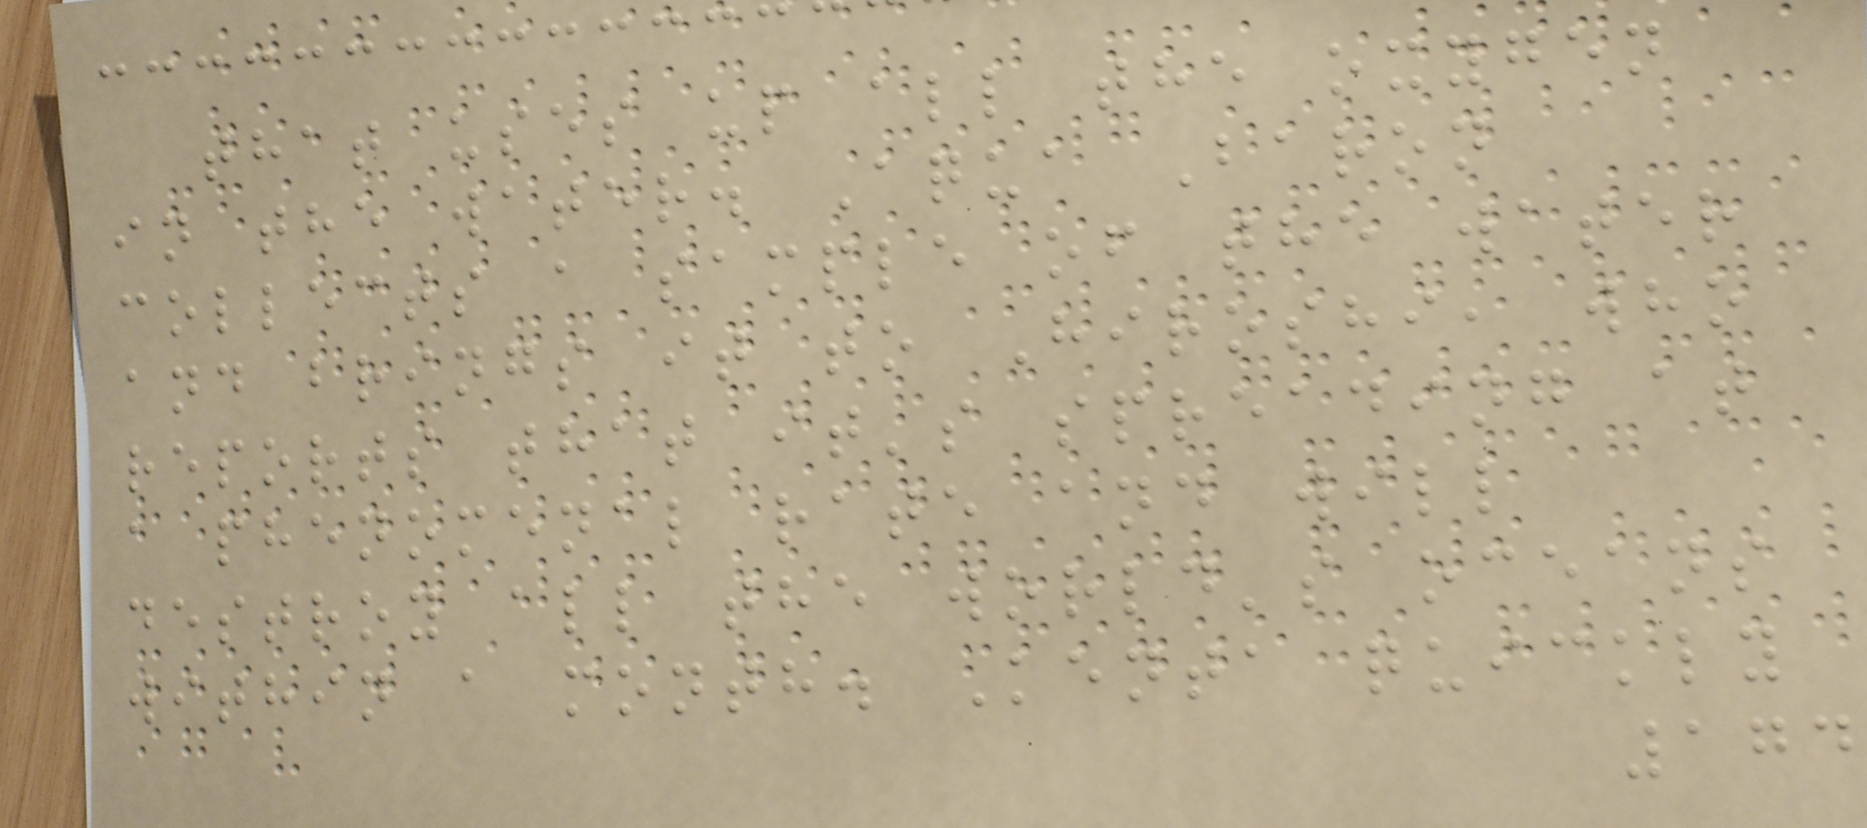that uses up all the oxygen
in the water. Aqua Baron
collects a sample of the water
and brings it to Hiroshi, who
reports that it's spreading at
a phenomenal rate and will
destroy all the world's oceans
within a month. Kenta quickly
174
